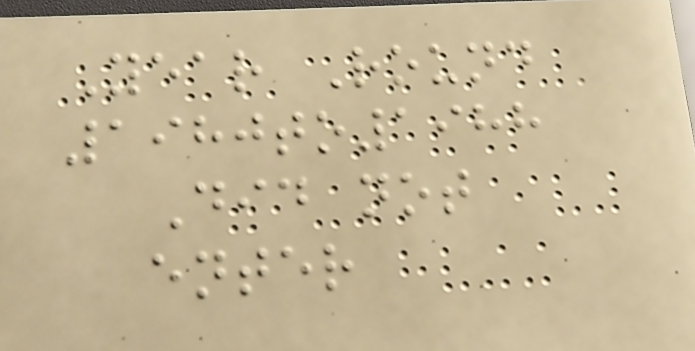Year Round
1980to1988
Did not
enter
